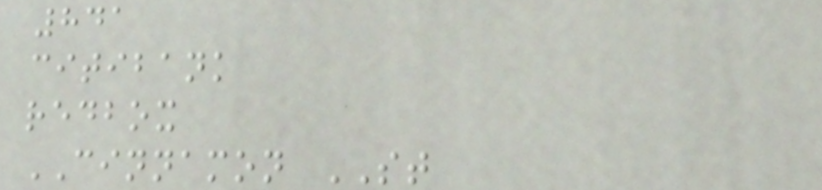841
citibank
redbox
CINNAMON ST
